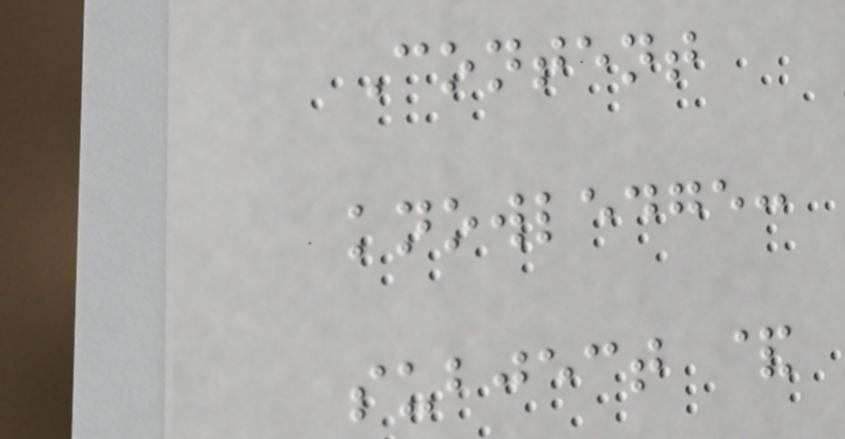Content
knowledge:
subject &
